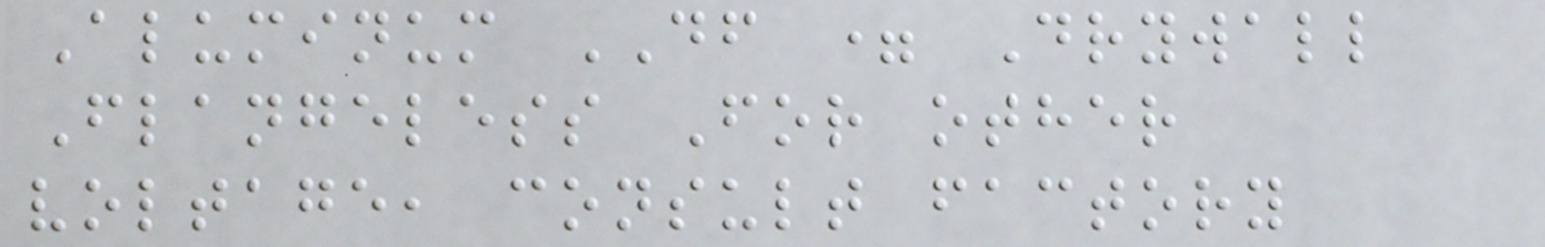Aluminum DF = Drywall
Flangeless For other
voltage, consult factory
